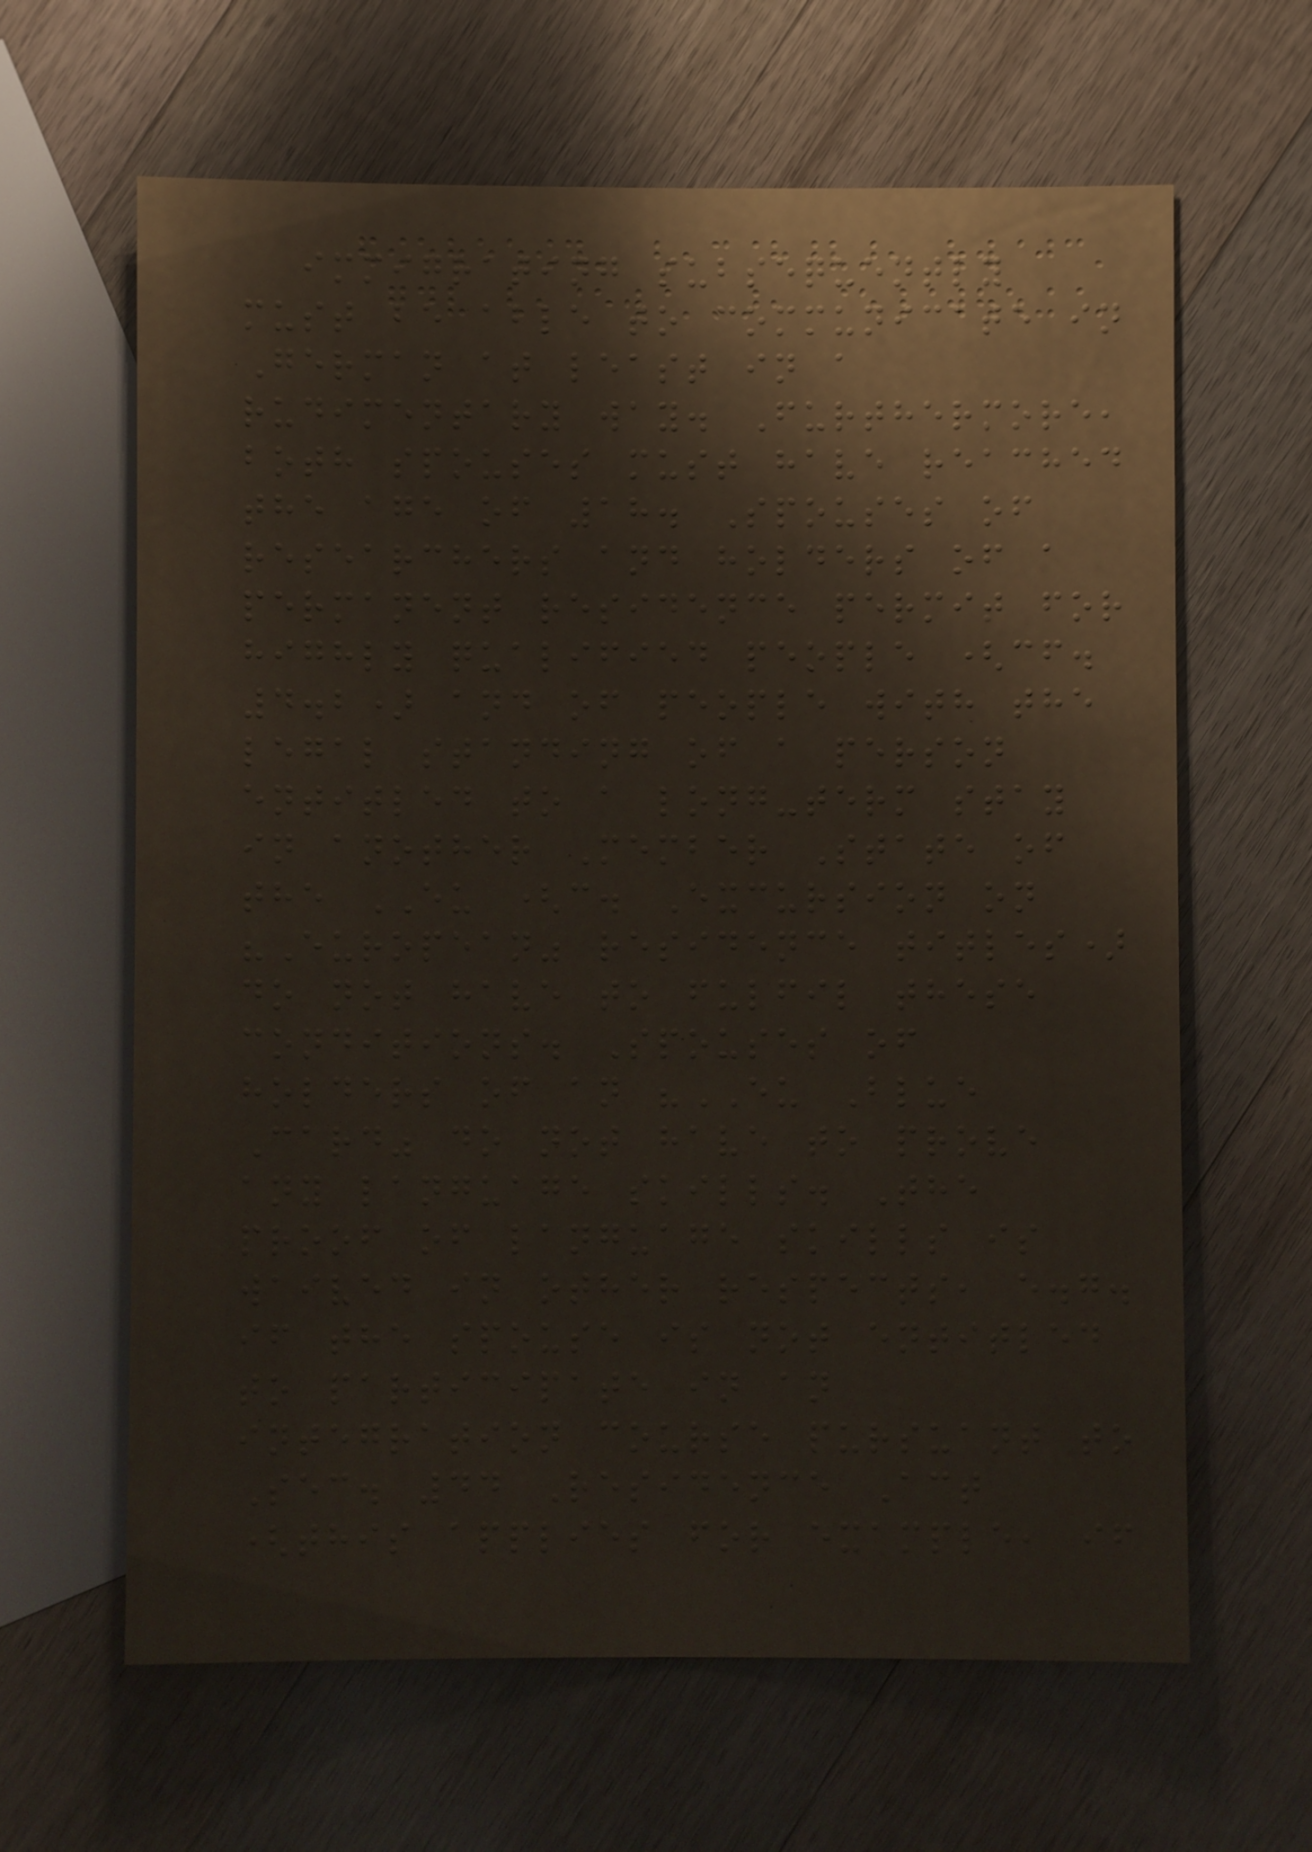immigrating subsequently
must be able to communicate in
German at least in a
rudimentary way. Furthermore,
both spouses must have reached
the age of 18. Spouses of
researchers and holders of a
permanent residence permit for
highly qualified people (cf.
4.2) and of people with the
legal standing of a person
entitled to a long-term stay
in another Member State of
the EU (c. Excursion on
"European" residence titles)
do not have to fulfil these
conditions. Spouses of
holders of an "EU Blue
Card" do not have to prove
any language skills. The
proof of language skills is
waived in other respects, e.g.
if the spouse is not entitled
to participate in an
integration course pursuant to
Sec. 44 Residence Act
(this applies for example, if
